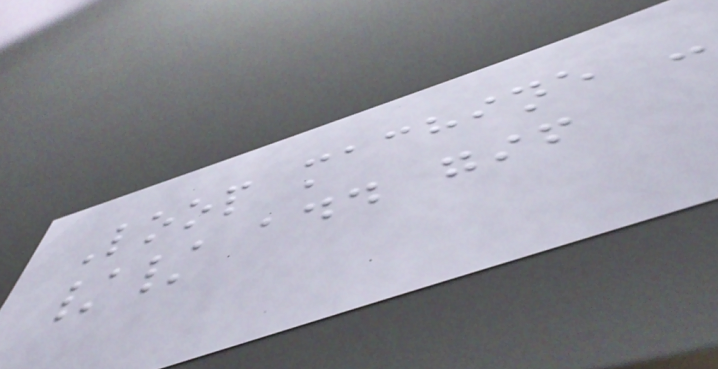Loop machine -
// add gif
